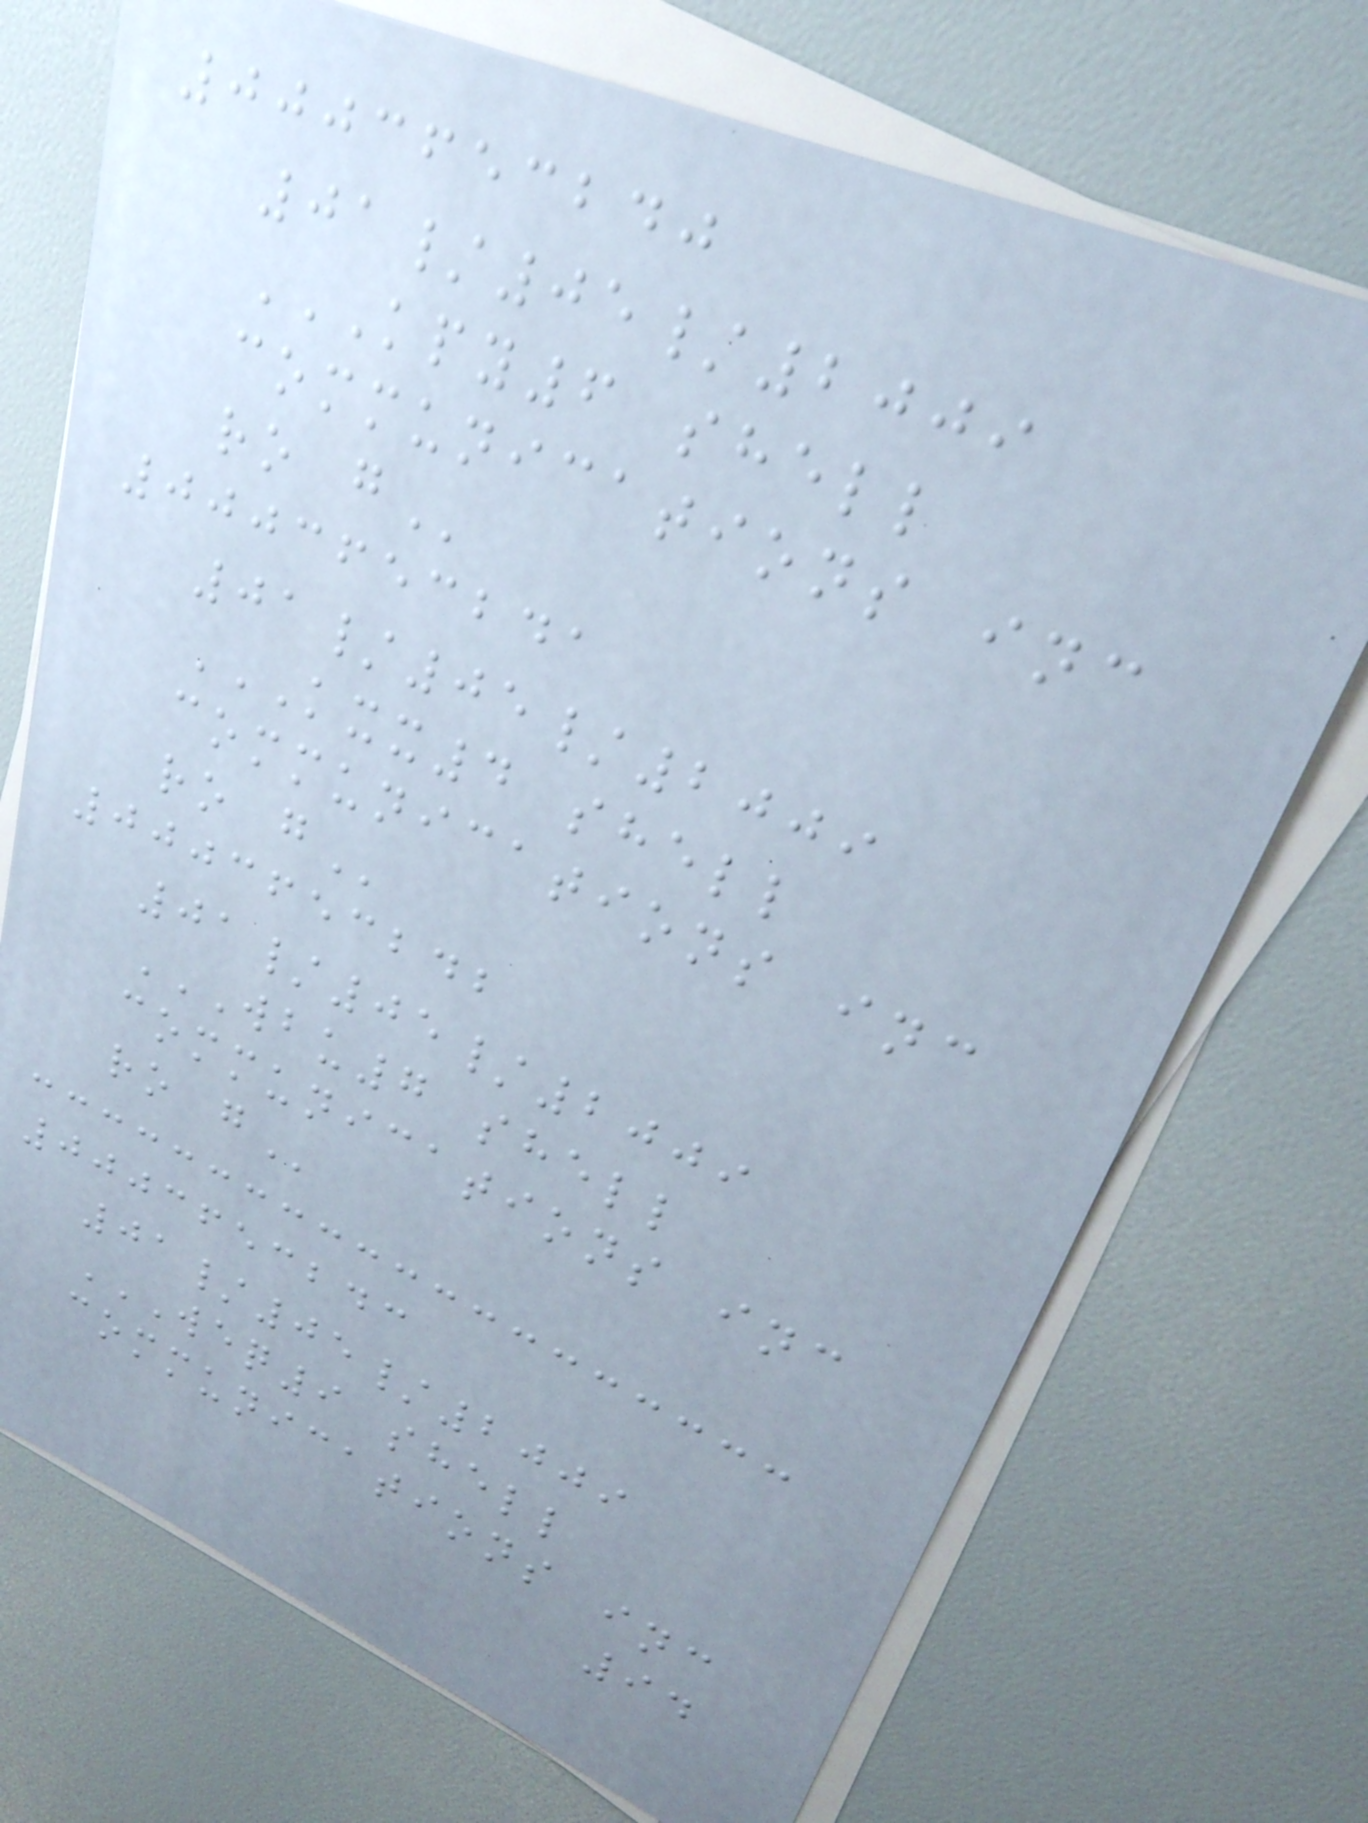0003653240
01/05/2009
KPY6 SHELL
COMMUNICATIONS INC
RO G
0003653241
01/05/2009
KXX4 SHELL
COMMUNICATIONS INC
RO G
0003653242
01/05/2009
WBU7 SHELL
COMMUNICATIONS INC
RO G
0003653243
01/05/2009
WEQ9 SHELL
COMMUNICATIONS INC
94
